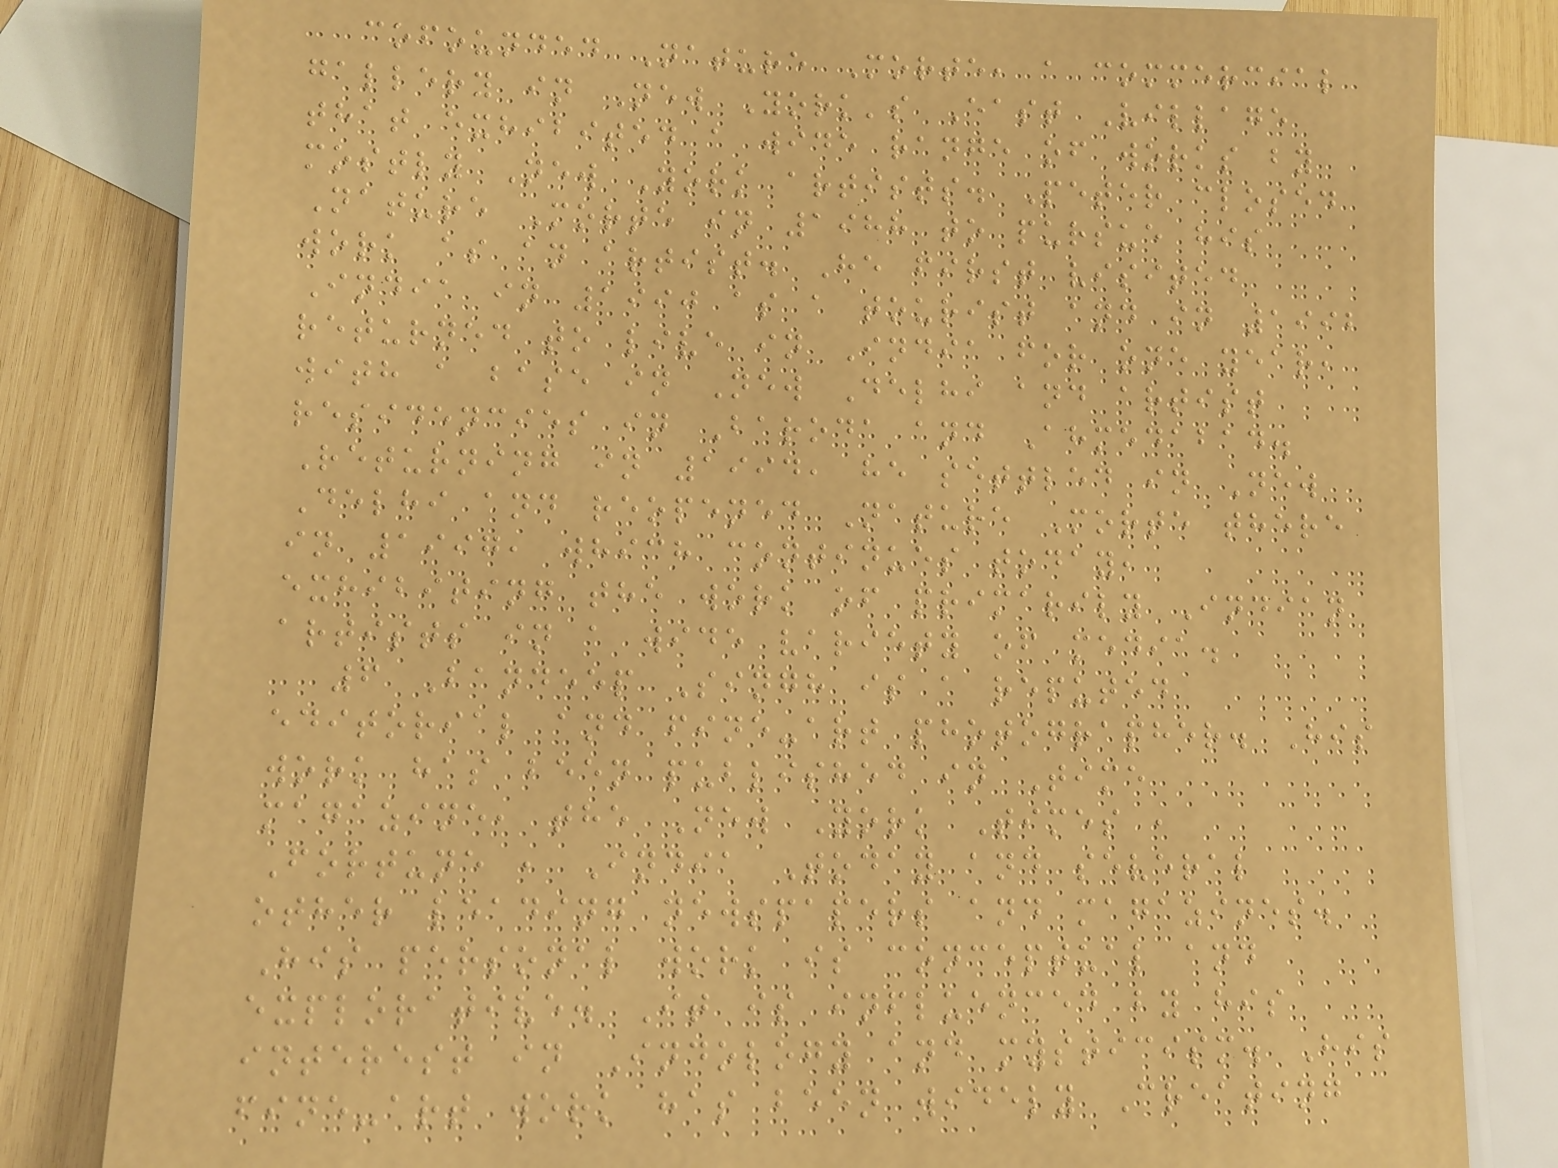cofounded Nature Morte, a commercial
gallery in New York's East Village
that exhibited a wide range of works by
mostly New York artists. Peter closed
Nature Morte in 1988 to pursue his
work as an artist. He first visited
India in 1990 as a tourist and in 1992
returned to live in India for one year,
with a base in New Delhi and artist
residencies in Baroda and Ahmedabad.
Returning in 1994, he settled in New
Delhi and reopened Nature Morte there
in 1997, which continues today,
exhibiting the work of primarily Indian
artists in a wide variety of media.
6 Bandeep Singh is a reputed
editorial and fine-art photographer. His
work has been published in Time
magazine, the New York Times ,
Fortune , India Today and several
other leading newspapers and magazines.
His personal work is conceptual and
explorative. It is influenced by his
interest in Indology and mysticism. His
fine-art work has been widely Creating
